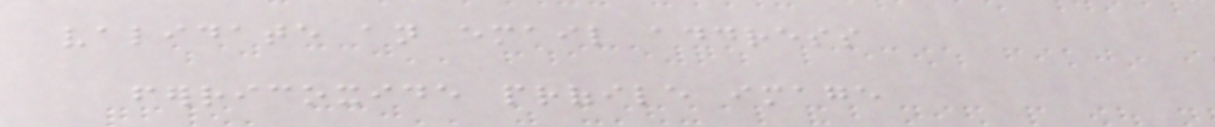validate an email address
ferricoxide profile image
